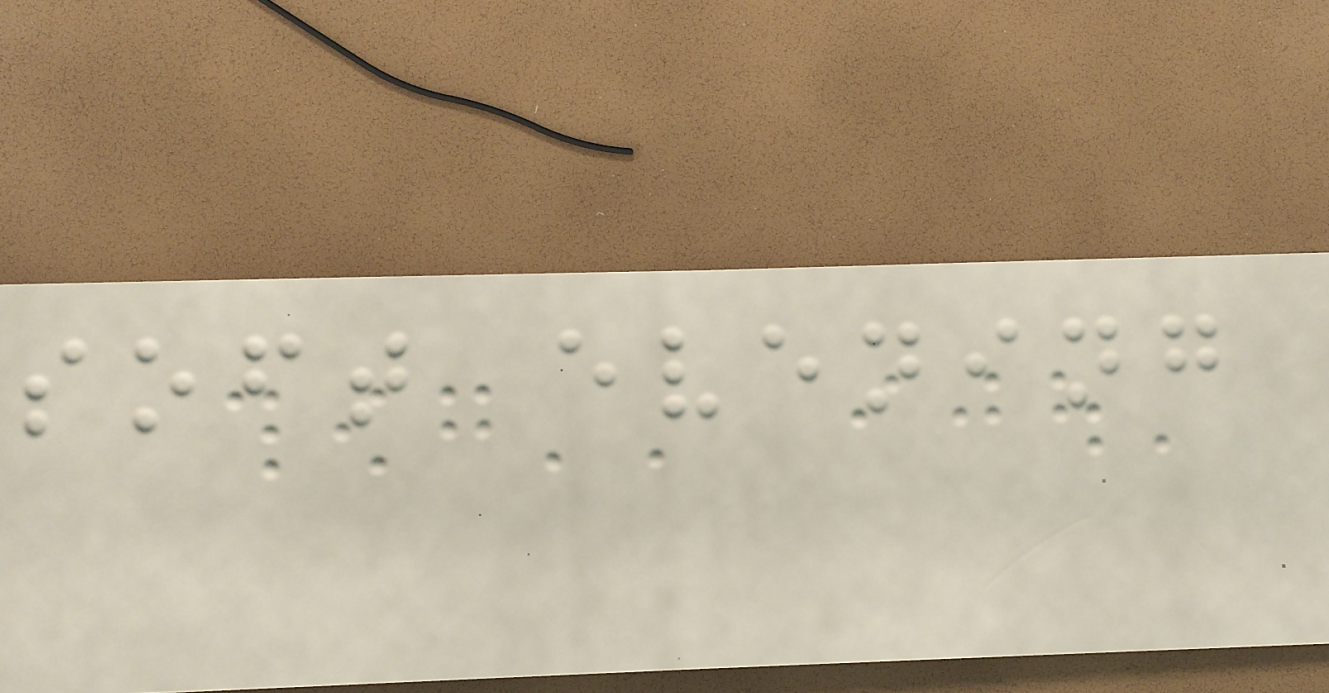soft evening
